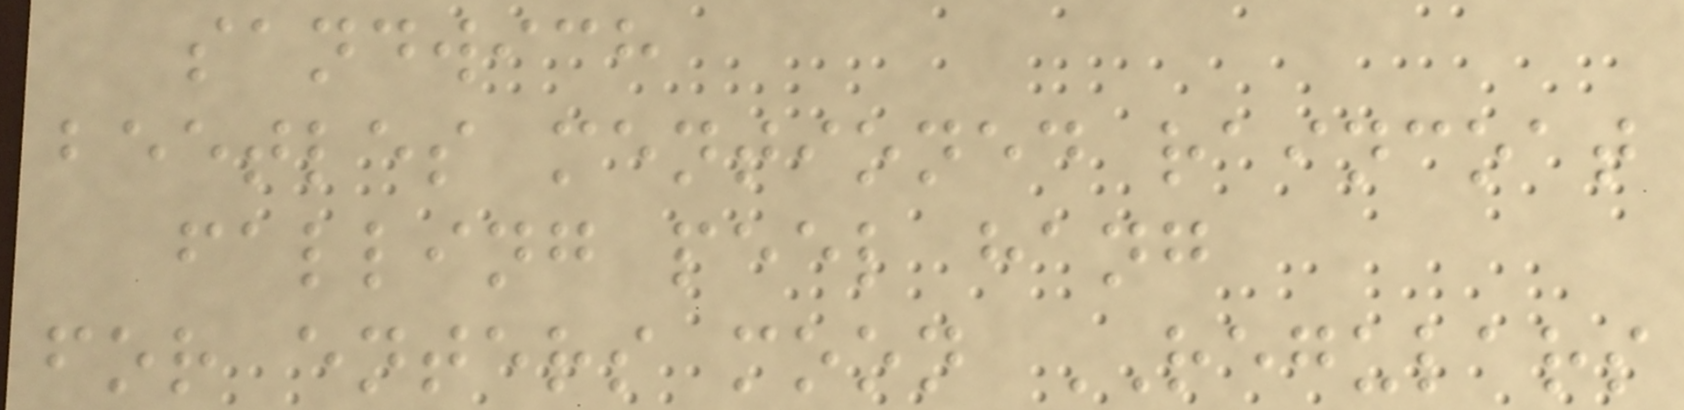sandwich
beetles mentioned raincoat
falling peel hang
for enters moon REGULARS
